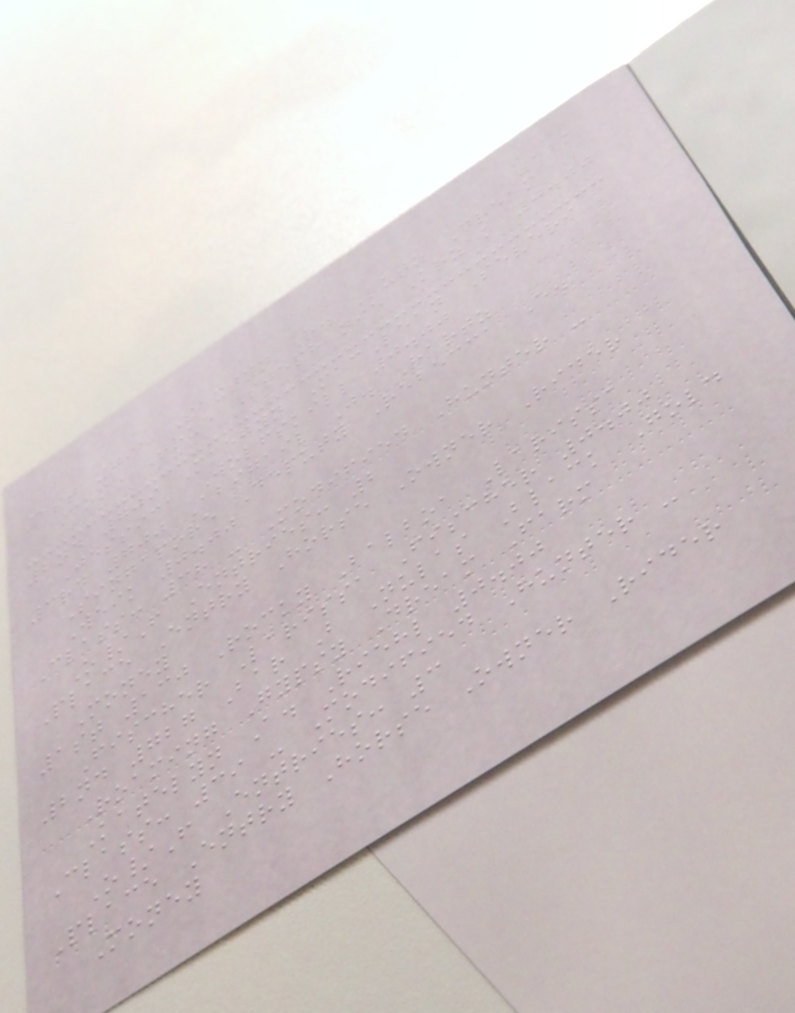121
1st 795 Saxtyn R. Lutz Dream
Come True Stephanie Krzak 0.00
2nd 709 Maegyn MacLean Severi
Jessica Wolfskill 0.00
3rd 700 Abigail J. Hartz
Singapore Deputy Rebecca E.
Weik 0.00
Class: 38 - Modified Hunter -
O/F Entries: 2
Place Entry Horse Owner Rider
Money
1st 130 Rocky Balboa Larissa
Fischer Larissa Fischer 0.00
2nd 727 Bar B Nulas Black Gold
Roaming Gypsy Dream Farm
Katelyn A. Riehl 0.00
Class: 39 - Modified Hunter -
O/F Entries: 3
Place Entry Horse Owner Rider
Money
